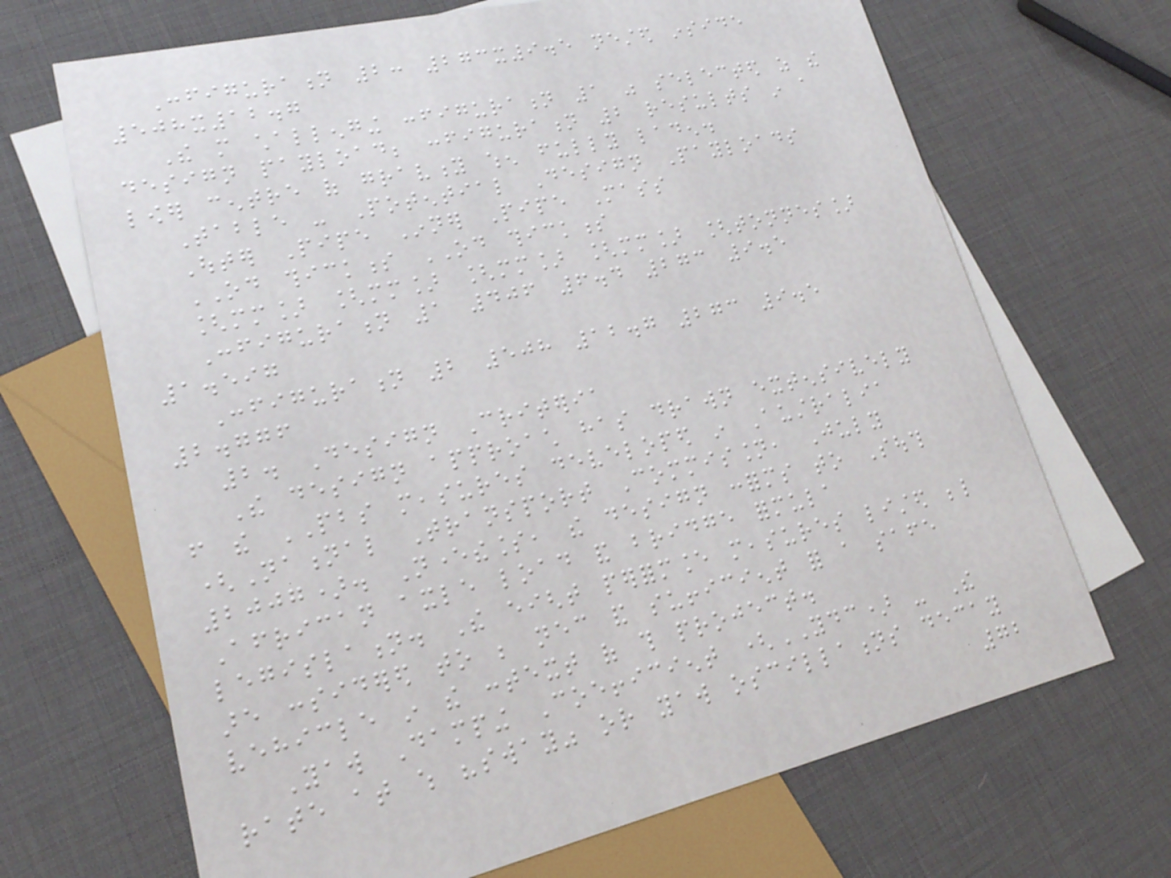Configuration 2: 273x9.5 nested inside
508x12.7
The more challenging configuration 1 was selected as the
design payload; configuration 2 results in a
lower centre of gravity when fully laden.
Table - Potential Design Payloads
Outer Pipe Inner Pipe Mass
OD thickness OD thickness
[mm] [mm] [mm] [mm] [tonnes]
Configuration 1 406 6.4 273 9.5
1.597
Configuration 2 508 12.7 273 9.5
2.776
2. Design Criteria
The design approach has drawn extensively
from the PBS measures developed in Australia
(National Transport Commission, July
2007). Nevertheless, the design conforms to South
African axle load and bridge formula
legislation. The eight performance measures listed below
are considered to be necessary and sufficient for a safe
vehicle in the context of this project.
Yaw Damping Coefficient (YDC) - The
rate at which "sway" or yaw oscillations decay
72
